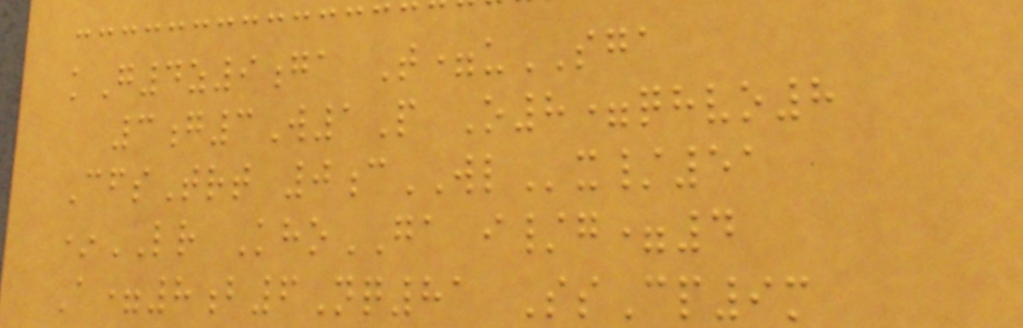kG4z9ga T=uSGA
3g3W1P O8=qhvo8
CfsTrt 0cWLx/51
*LR KhoGA i/g=4
A=8b6Nq81 SsCp9m
